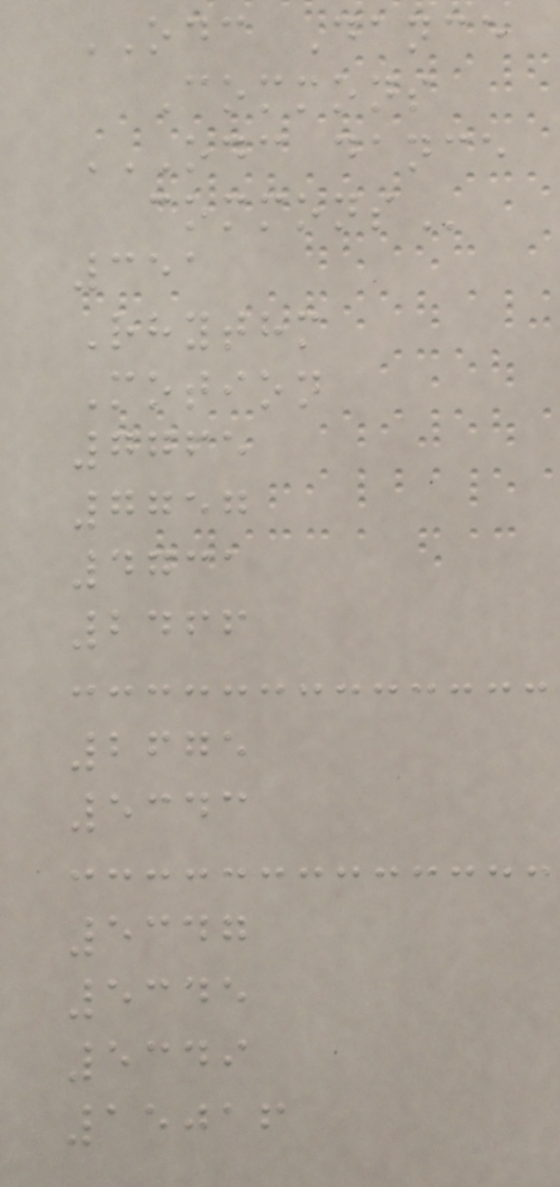ODC Dance
Commons
ODC DANCE
COMMONS
351
Rhythm
Motion
7765
7757
4731
2466
2675
5343
5347
5345
5349
15016
